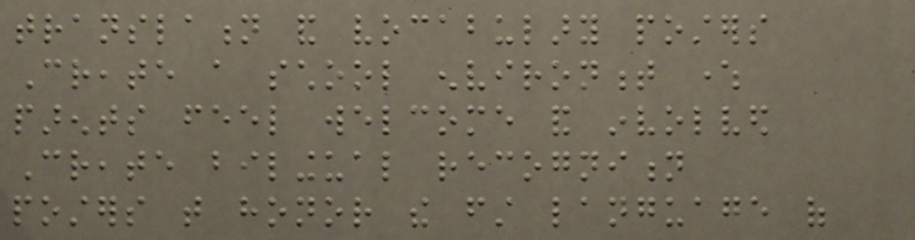translation and vocabulary posters
Create a school environment where
parents feel welcome and involved
Create bilingual recognition
posters that honor the first language of
